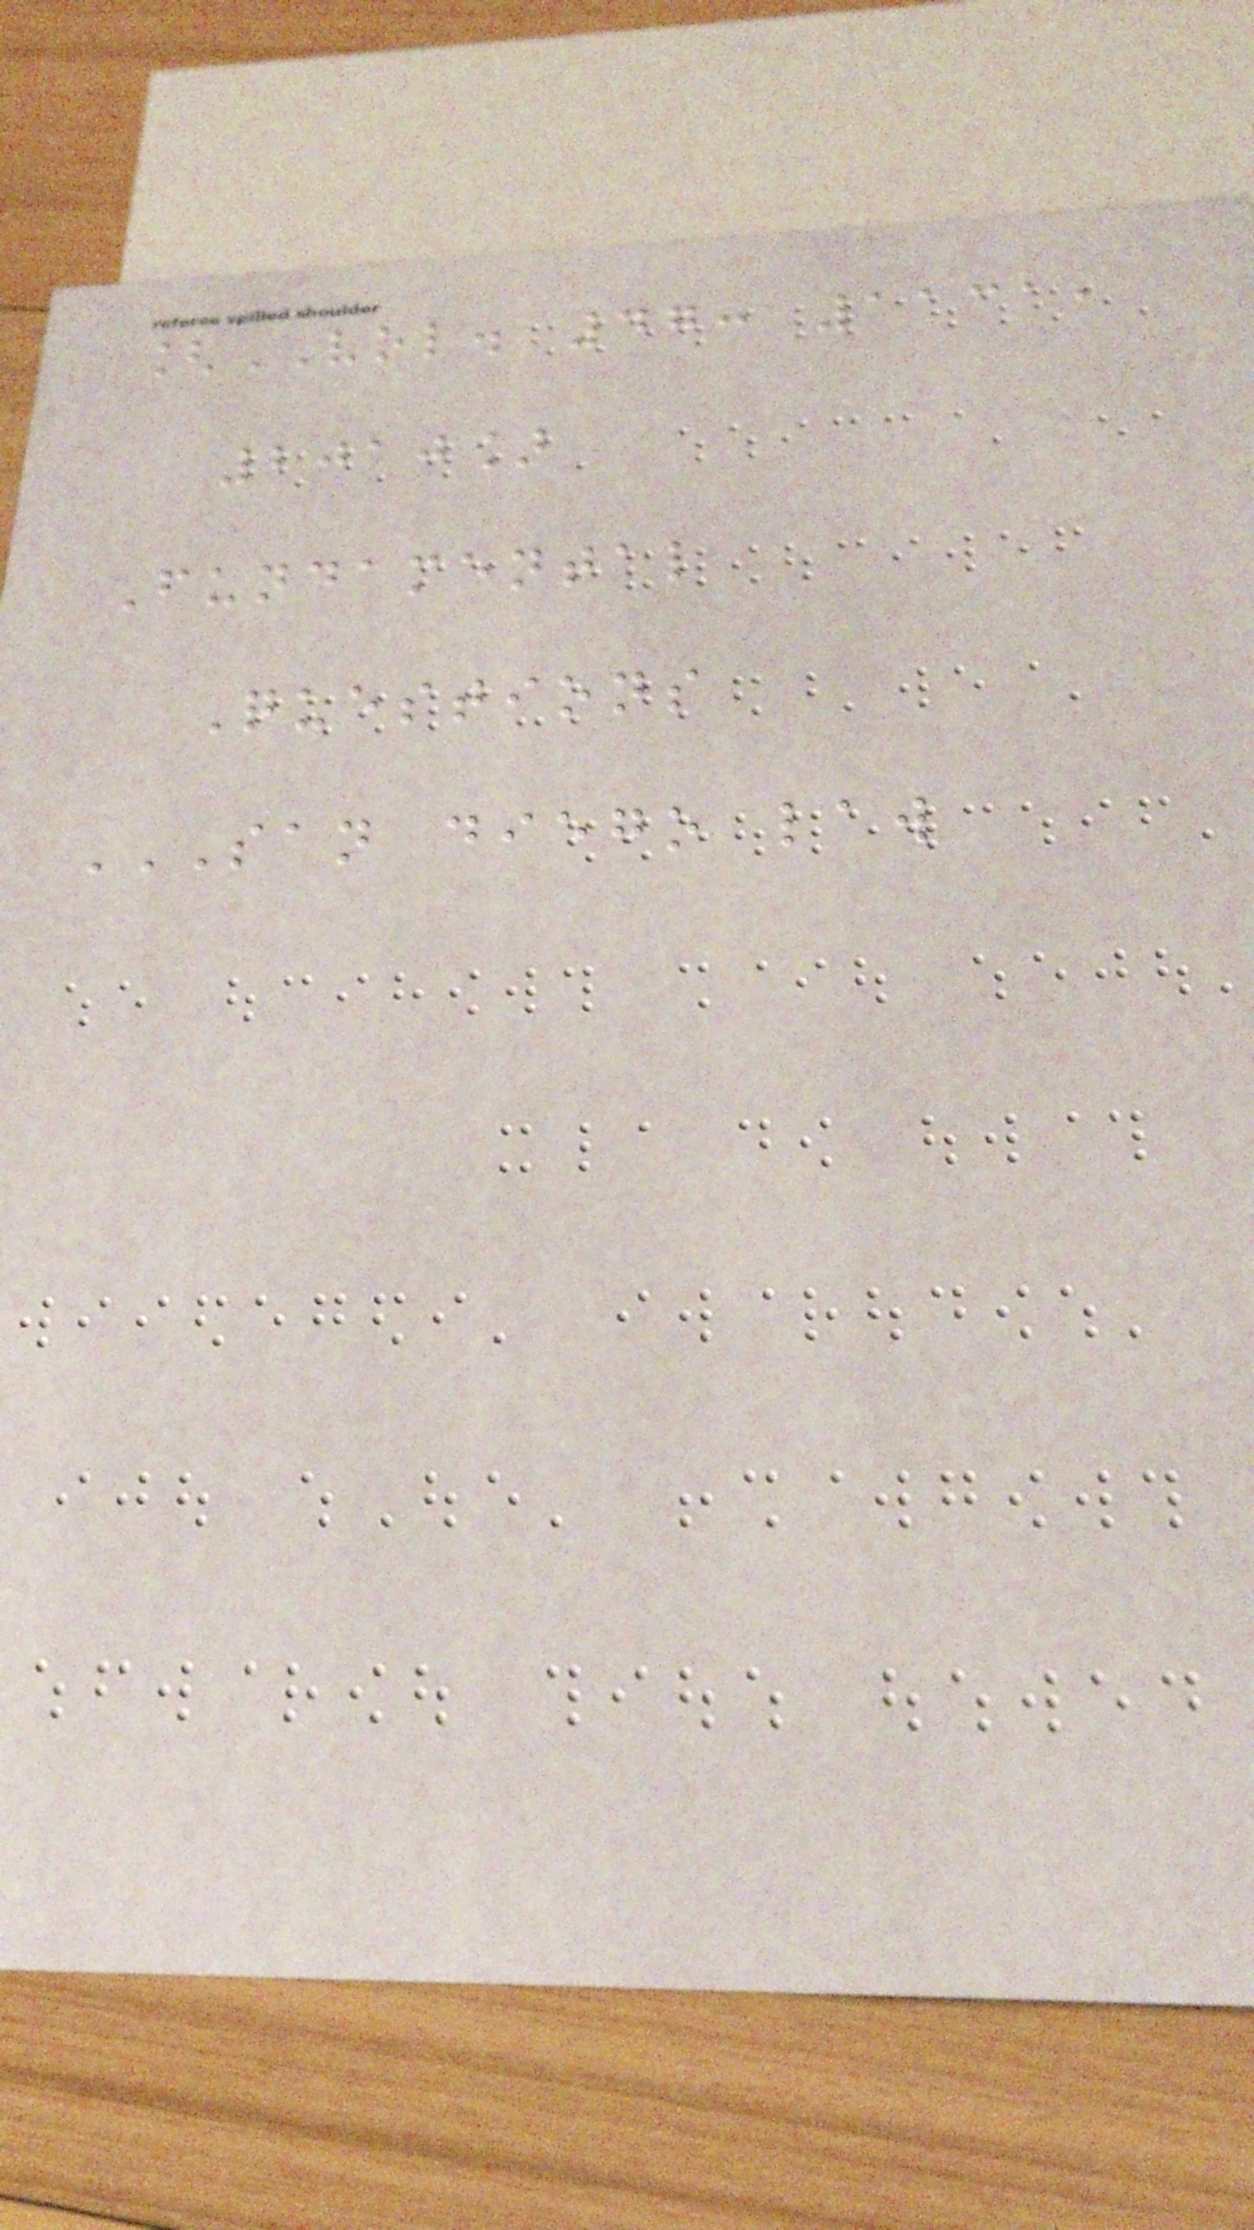[VOL. 47: 1131,
2010]
Fundamental
Questions
SAN DIEGO LAW
